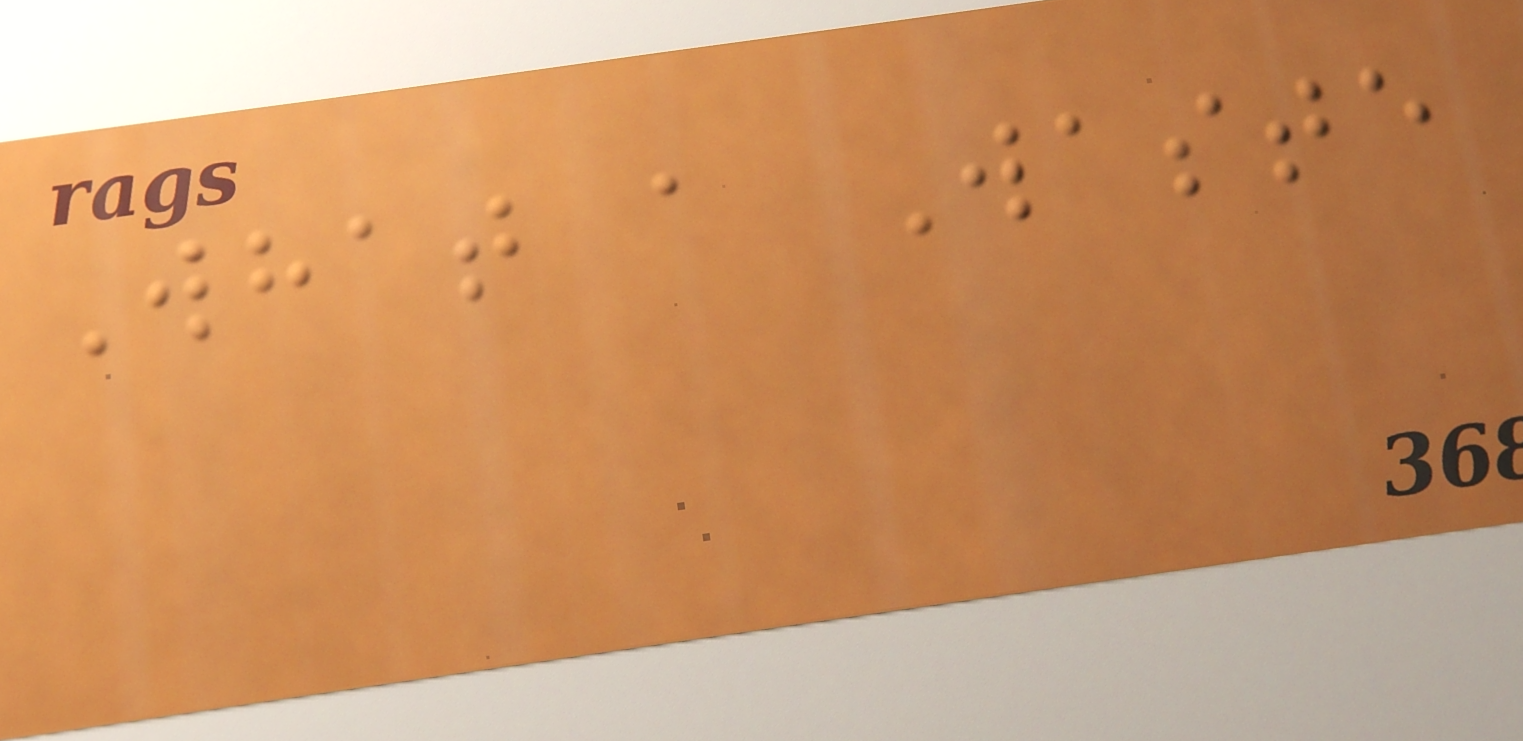What a Waste
